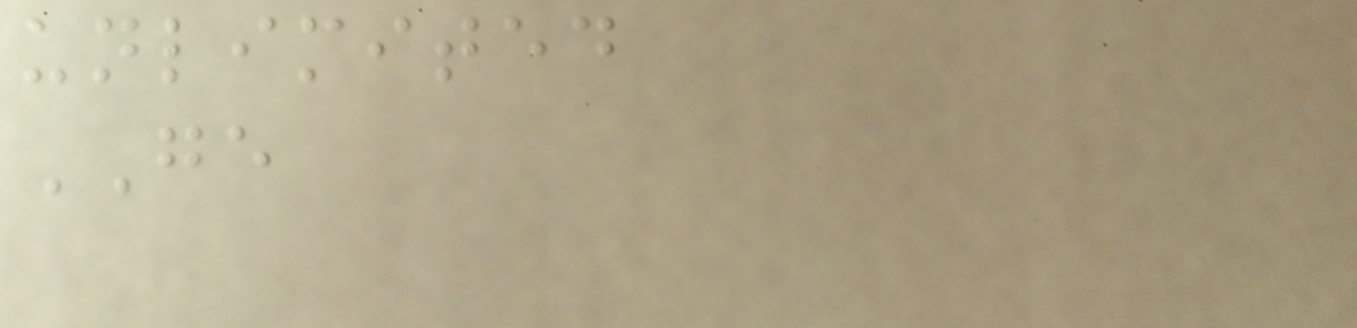unlimited
GE
